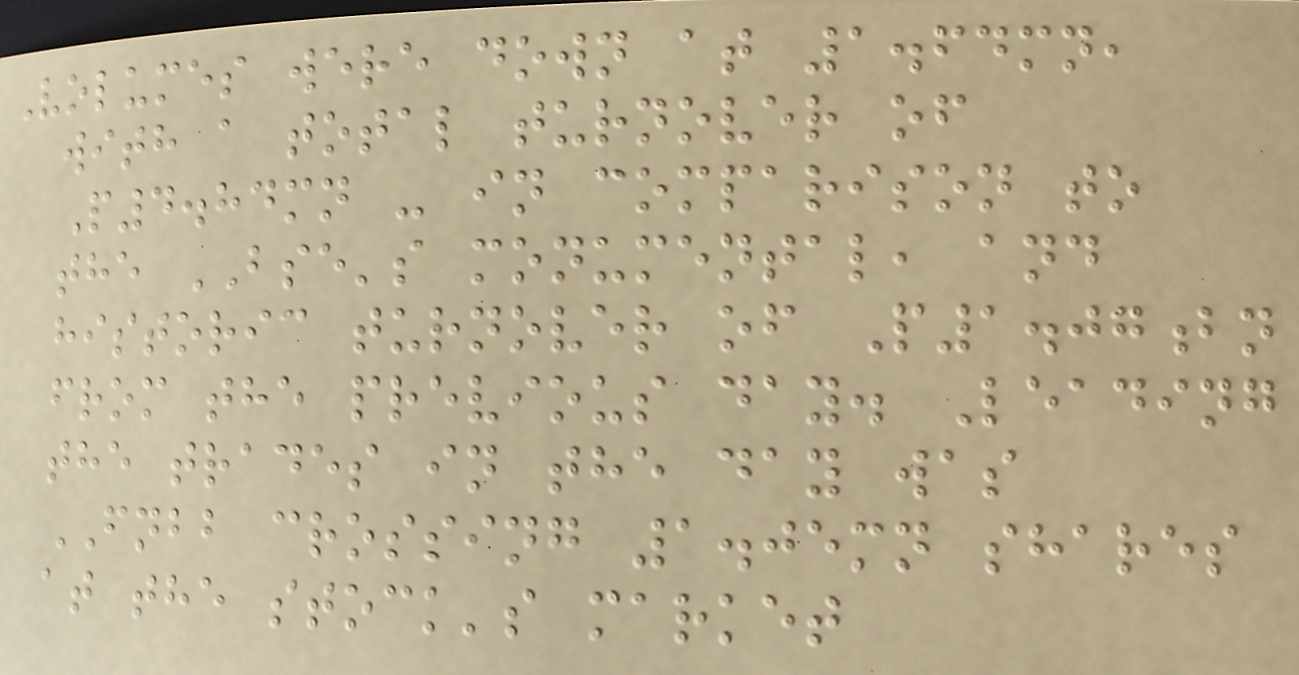Volumes were down at 1.64mn,
with a total turnover of
P4.84mn - in comparison to
the BSE's monumental, and
historic turnover of P1.07bn
from the previous day. Leading
the trades in the day was
FNBB crossing 1.05mn shares
at the stock's market
